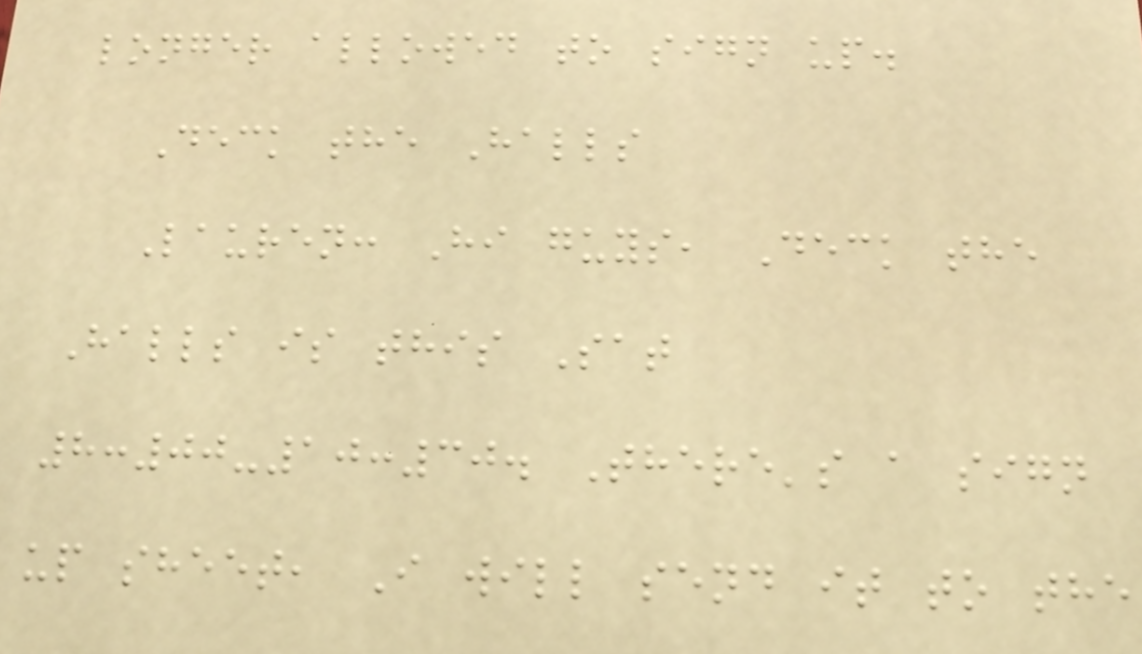longer allowed to sign up.
Deck the Halls
Lauren: Hi guys, Deck the
Halls is this Sat
8:00-10:30. There's a sign
up sheet, I will send it to the
